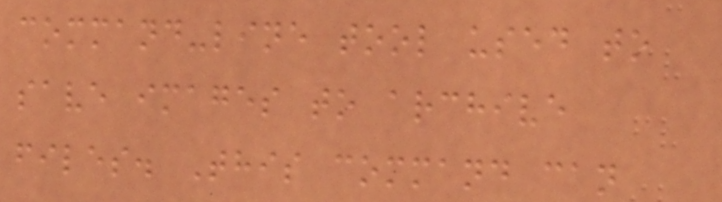command-line tool used to
save images to archive
files. This command can
